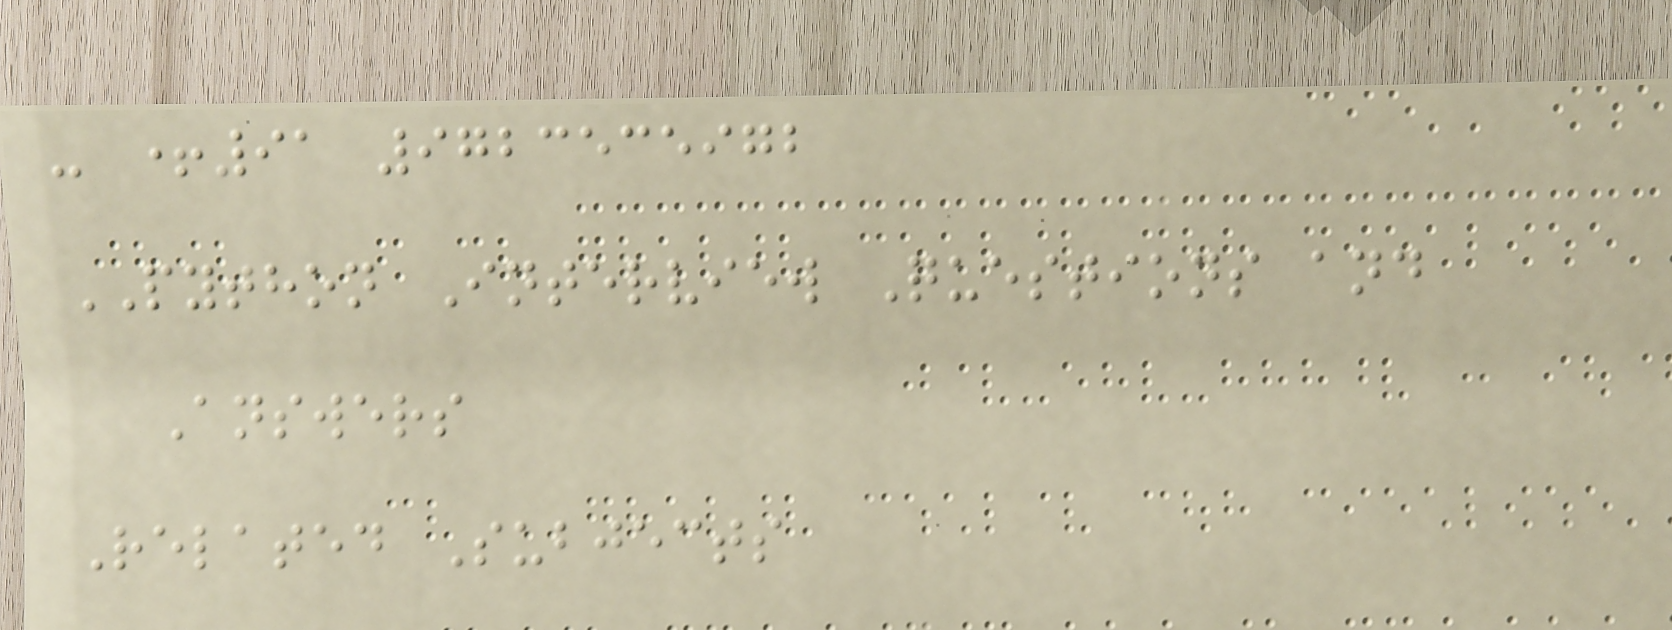- +91 9723535972
PYTHON Interview Questions and
Answers
Related Subjects
